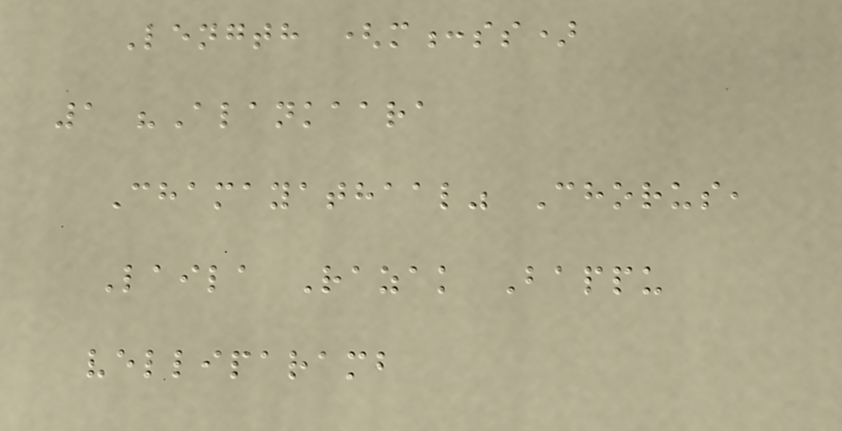Length (m:ss)
1 "Alankaara
Chamayathaal" Chorus,
Laila Razak Bappu
velliparamb
